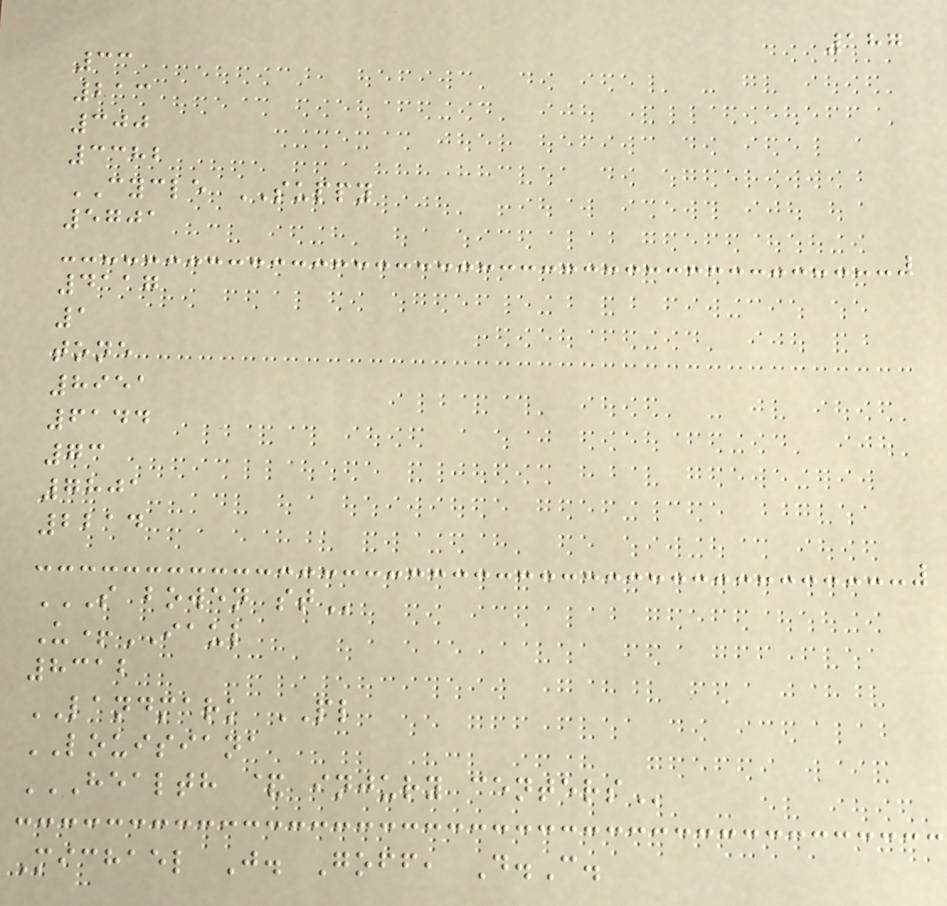187
33
213
300
3382
CYCLE SUPPY
5701
4117
1
tone
8951
6144
73
7801
2214
S BOWEN ST
U+IAUL
8312
LANDMARK PL
LOUISIANA
HEALTH & INJURY CENTERS
Michael J. Goff, D.C.
